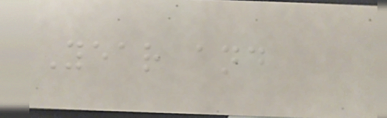Year and
